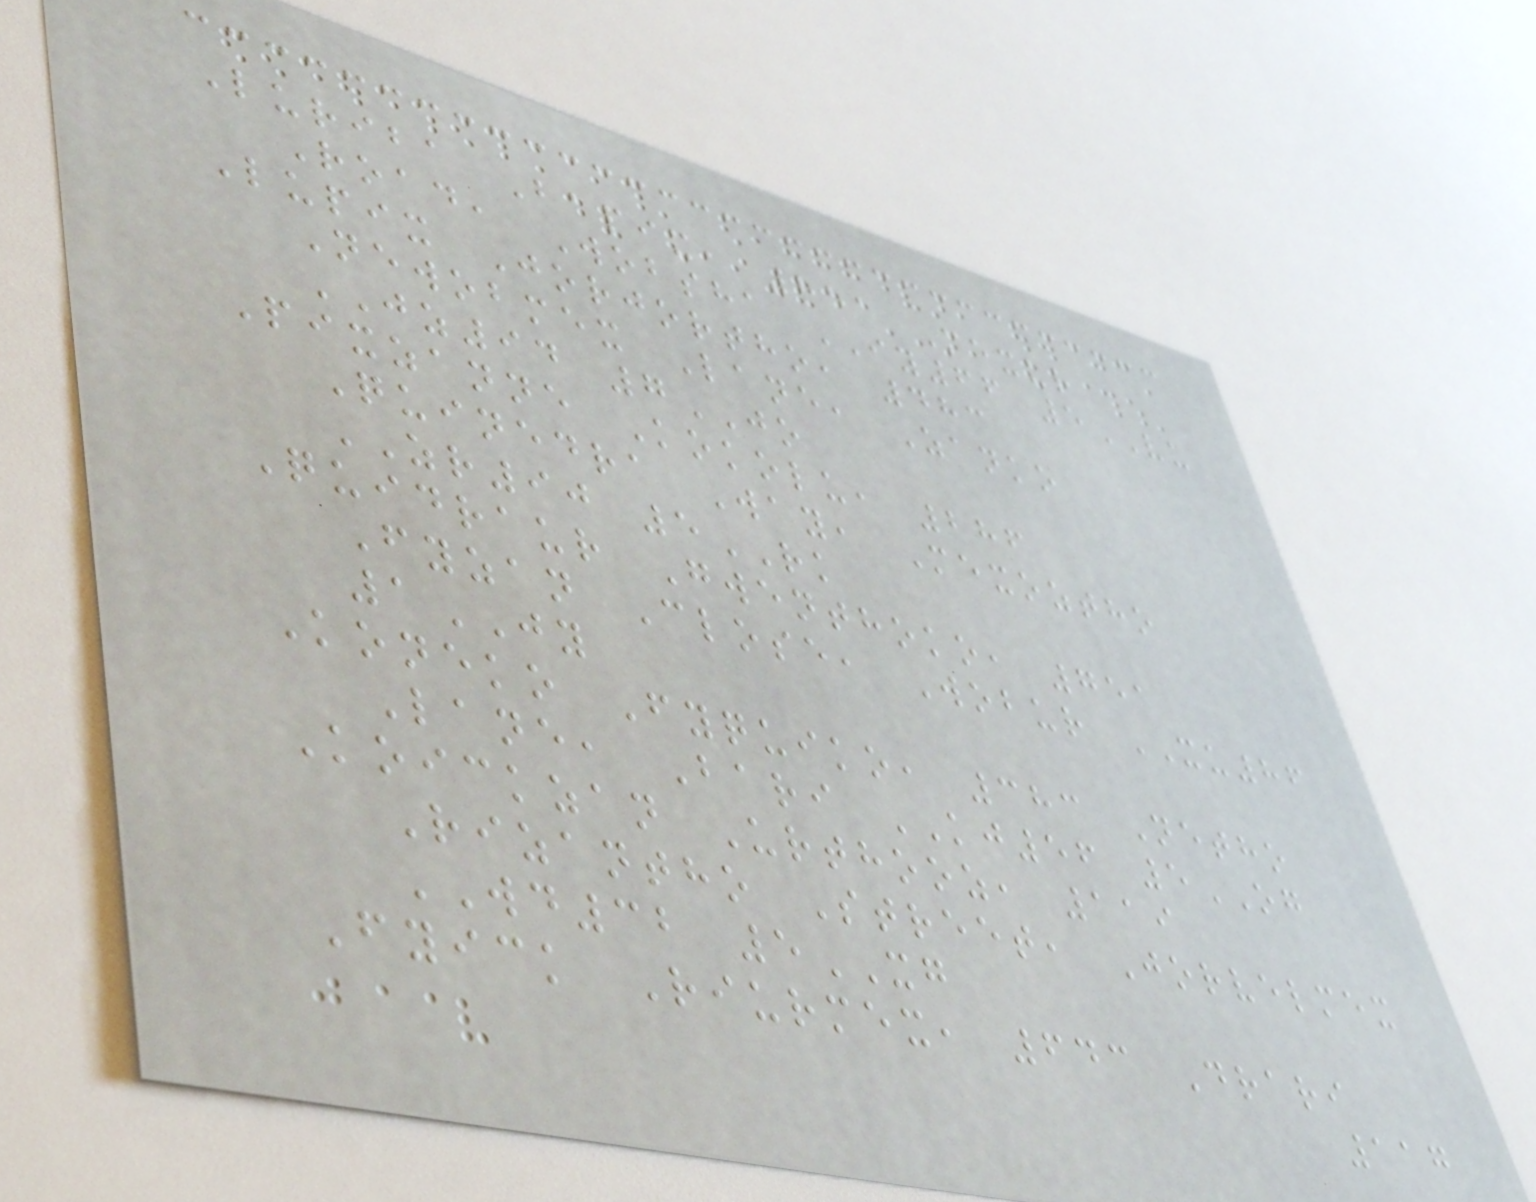Luriba Bapix, 851 Mexur
Road, Wobsha IY66 5VU
Lupix Jorjortho, 483
Newobmex Lane, Zanko
JZ94 7JO
Pixzanne Kokolu, 286
Quinedra Way, Mexoztho
ZR90 5RK
Quidraur Gwenthoko, 751
Fyzan Close, Wobur XU86
1JY
Koneko Fyquiko, 383 Netho
Lane, Bari KJ56 5OG
Koickzan Urthooz, 119
Rizantho Street, Jorvelmex
WD32 5XG
Fyick Riurmex, 643 Drari
117
